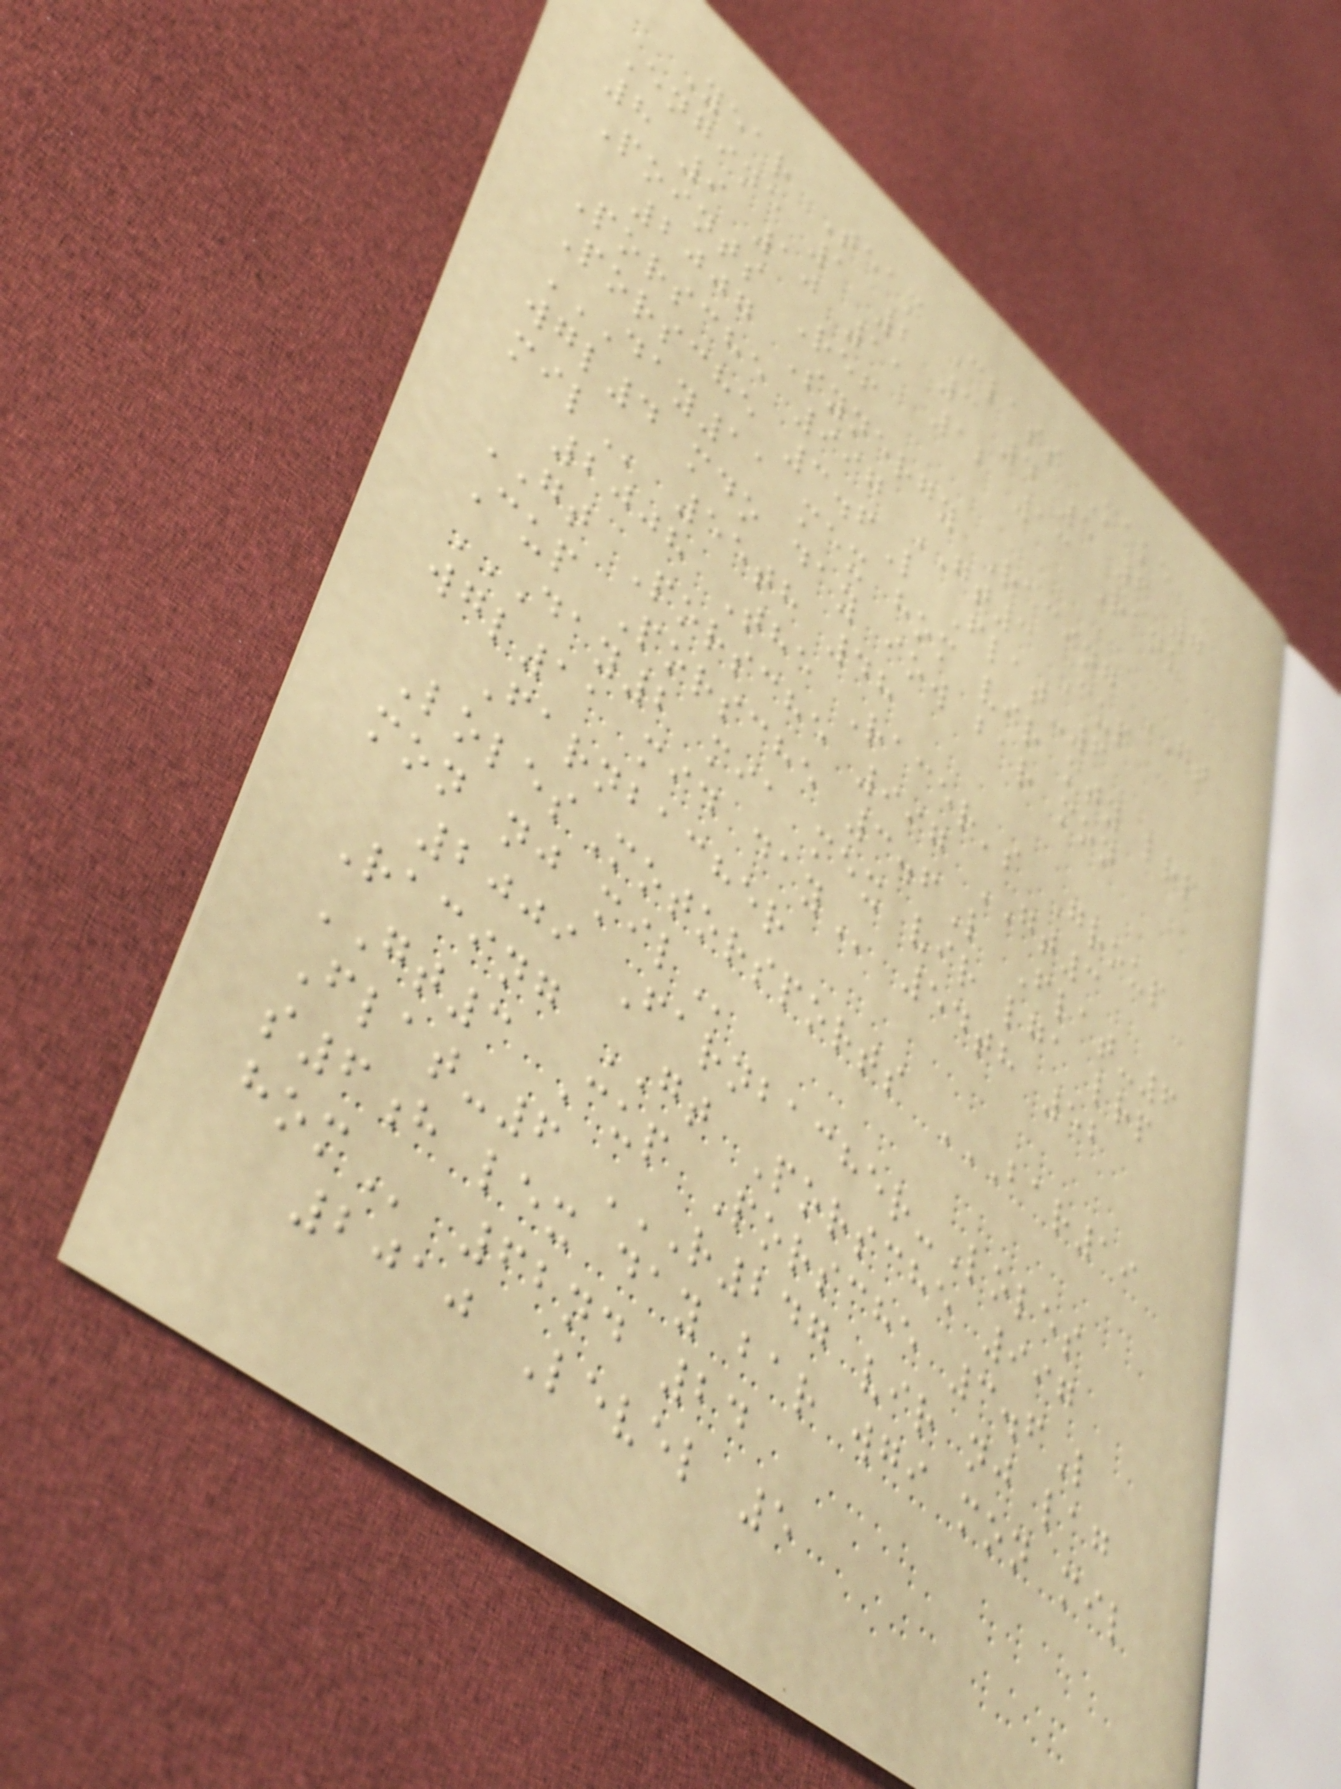Year Team Class Make
Engine 1 2 3 4 5 6 7
8 9 10 11 12 13 Rank
Points Ref
2007 Synergy Racing GT
Porsche 997 GT3 Cup
Porsche 3.6L Flat-6
DAY11 MEX HOM VIR MTY LRP
WGL4 MDO DAY IOW BAR MON
MIL 55th 48
2008 The Racer's Group
GT Porsche 997 GT3
Cup Porsche 3.6L Flat-6
DAY2 MIA MEX VIR LGA LRP
WGL11 MID DAY 54th 52
Farnbacher
LolesMotorsports BAR19
MON NJ MIL
2009 Farnbacher-Loles
Racing GT Porsche 997
GT3 Cup Porsche 3.6L
Flat-6 R247 VIR NJ LAG
S6H LEX DAY BAR WGI MON MIL
HOM 62nd 24
2010 Level 5
